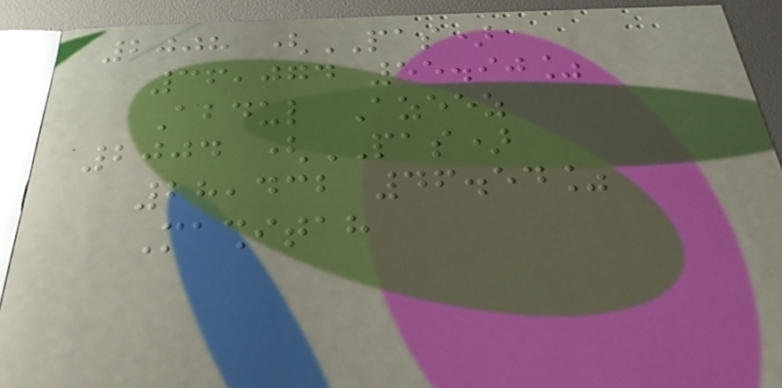2008 (PAS)
36,074 55.90%
Abdul Azeez
2004 (PAS)
28,432 46.54%
Mashitah
